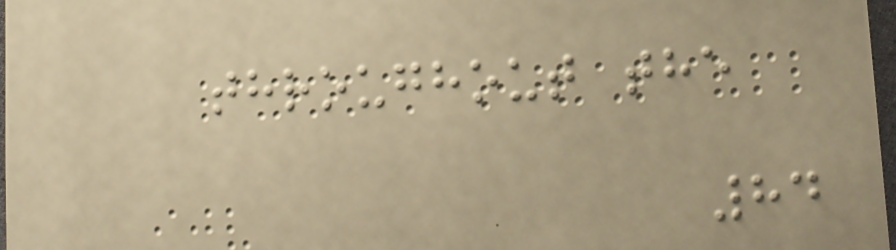throughout the
84
